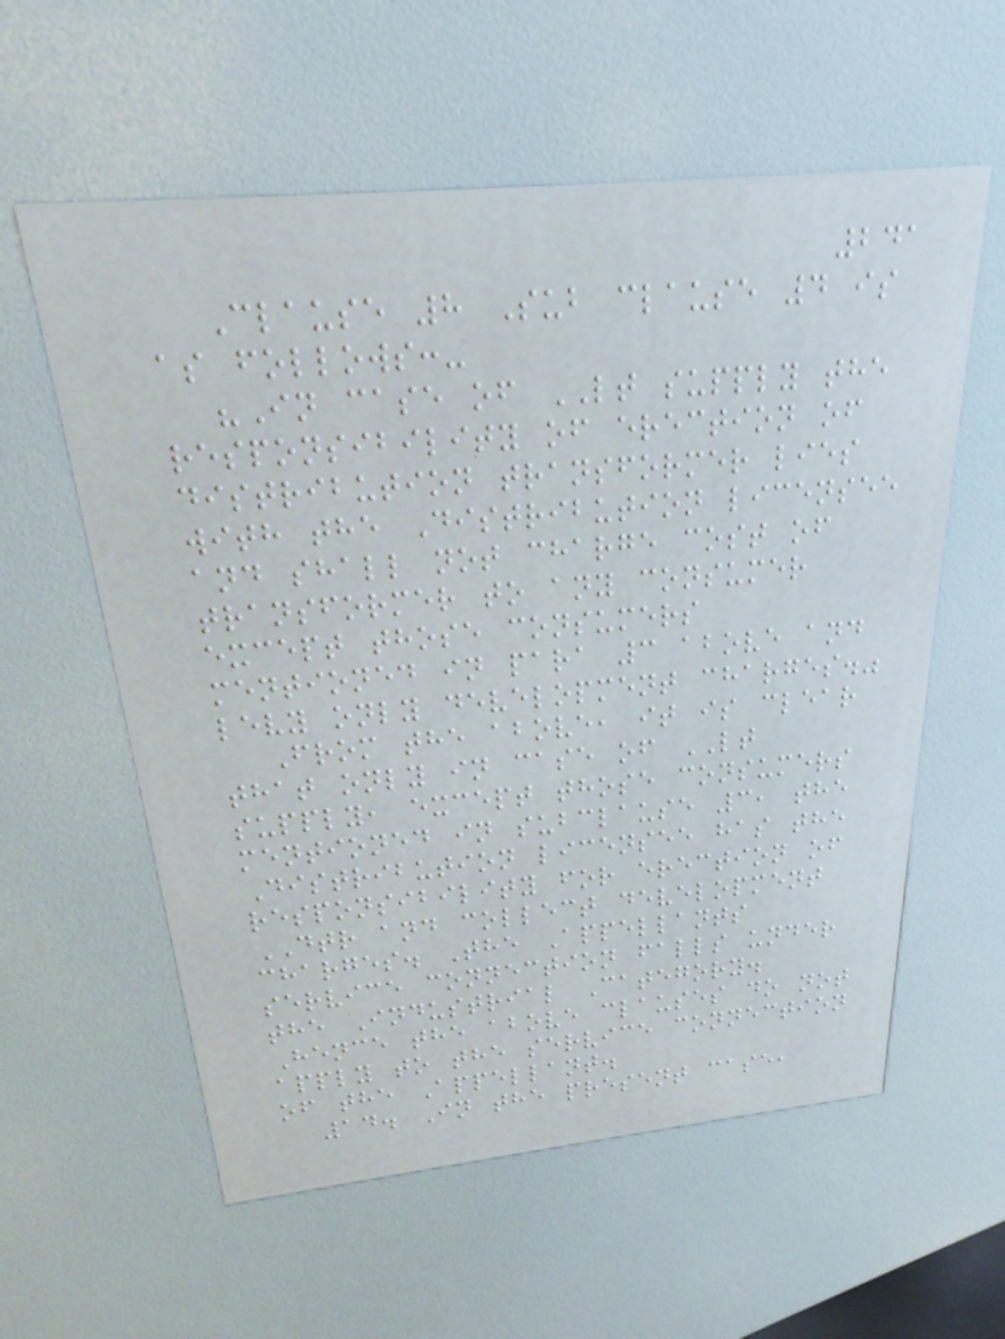241
Clause 8 Sub clause 4 is
as follows:-
"In case of LT supply the
responsibility of erection of
distribution transformer lies
with the Distribution licensee
and shall not charge cost of
transformer to any consumer
except those consumers
mentioned in para 3 above and
levy only development charges."
From the above, it is clear
that only in case of LT
supply, except those consumers
mentioned in subclause 3, the
Distribution licensee has the
responsibility for erection of
DTR and collect development
charges. The Appellants
service connection falls under
the Industrial Category.
Hence the above clauses do not
apply to the service connection
of the Appellant.
14. In the present case,
